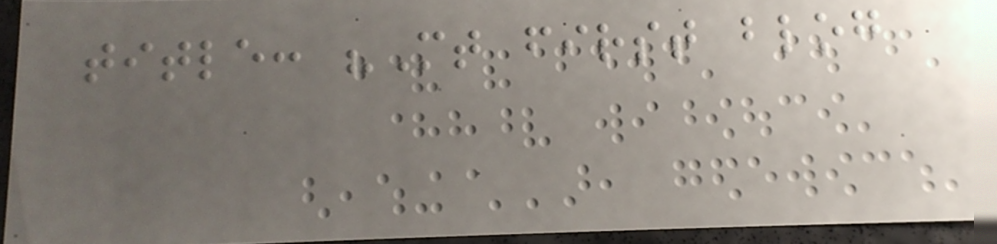title: "Mt first blog
